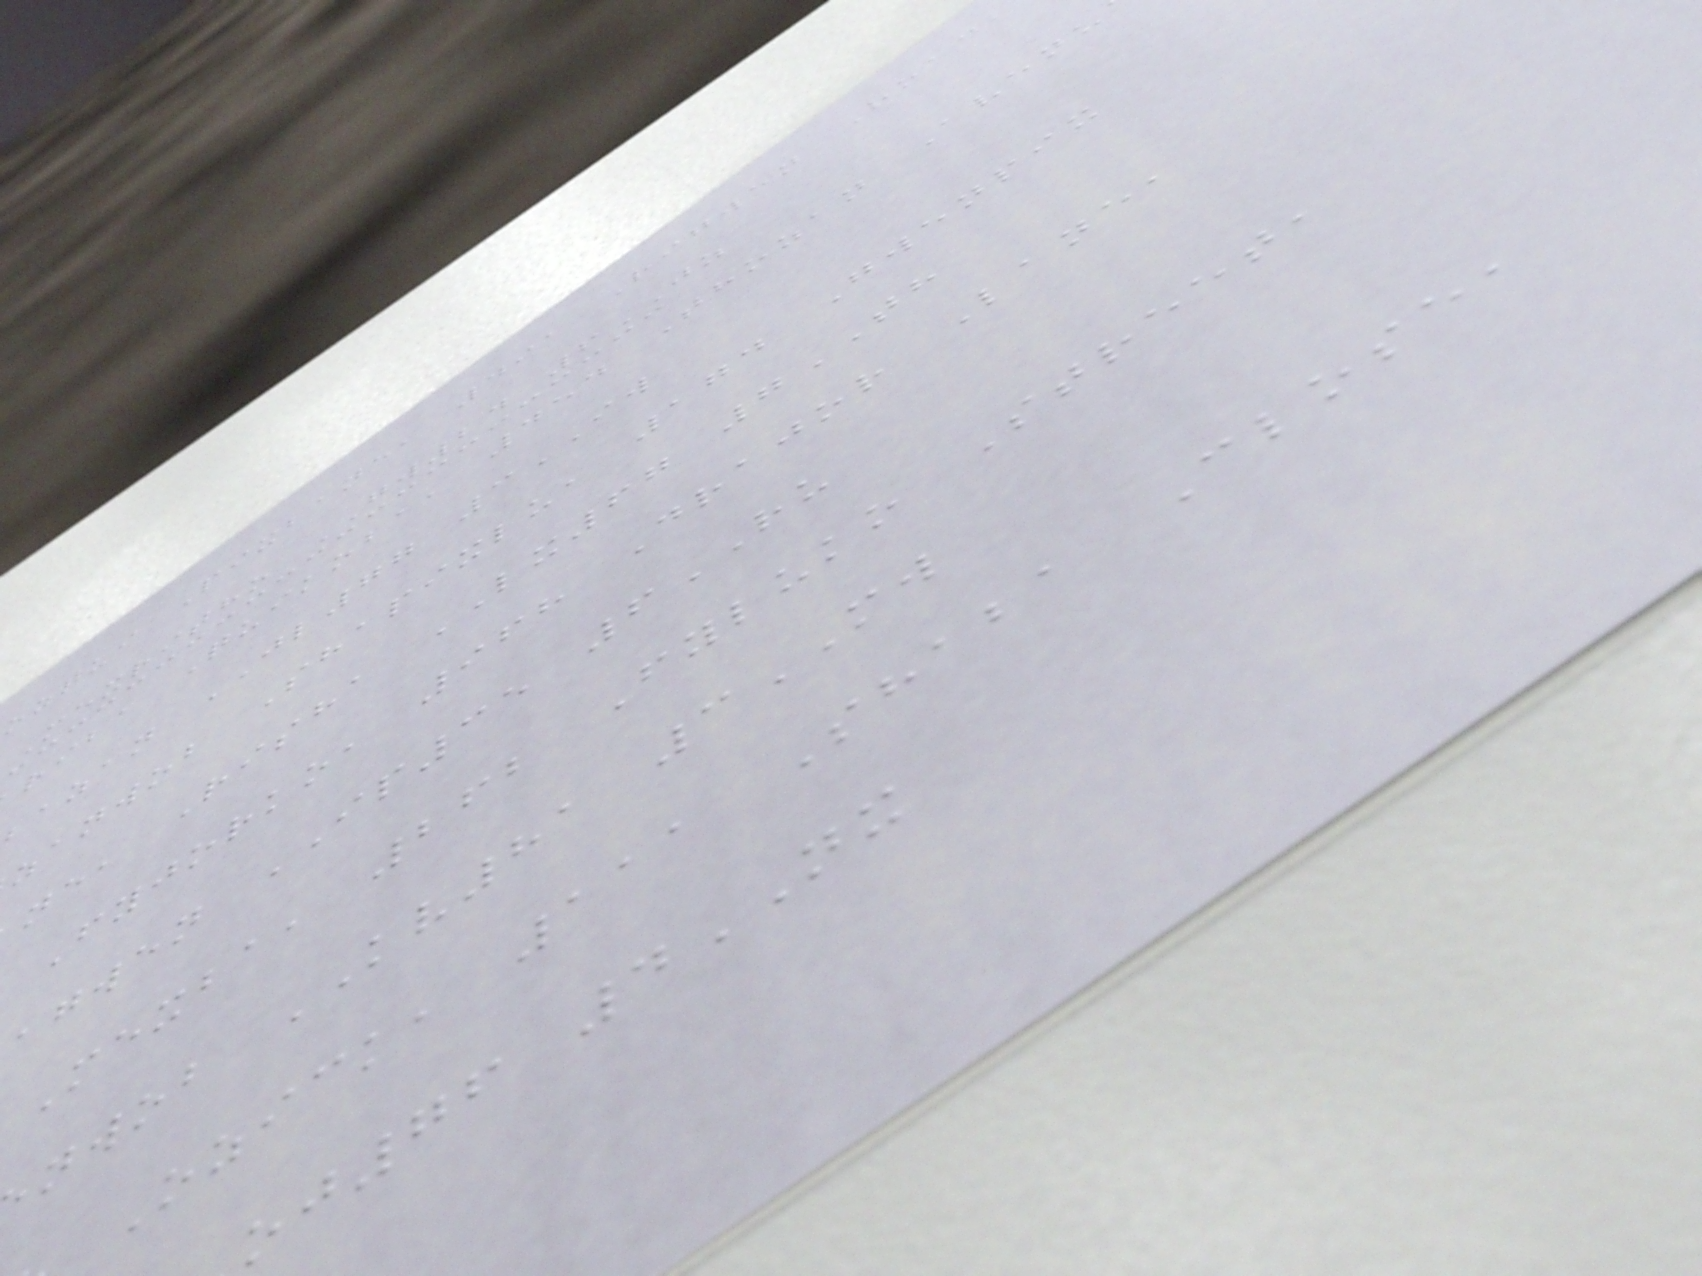ozqui Pixbane, 491 Rigwen Road,
Mexritho GW24 6JZ
riba Quikoba, 454 Thozan Avenu
azan JL77 3IW
zanwob Shapixlu, 174 Gwenpix
ne, Risha LX67 7TH
Fyjorko, 968 Drajor Lane,
agwen IP35 6RU
Mexba, 262 Fyluko Street,
nwob KV81 3MW
Ozick, 111 Shaba Close,
oj76 4NX
